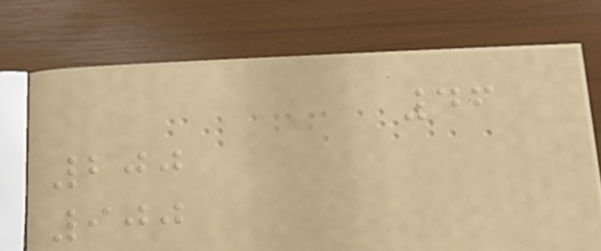46
200
900
